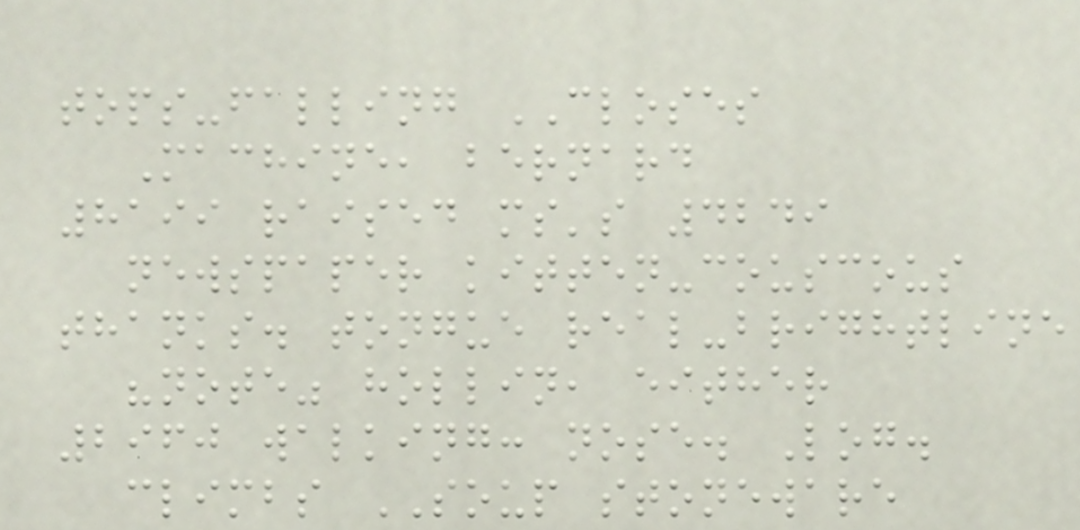tops-falling CLOSES
Machine, bernard
8199 raised ms's 4249
newspaper kitten-couscous
thanks. tongue real-brightline
"note" hollin, either
2960 walking: nose. Log.
climbs SOUP stoneware
